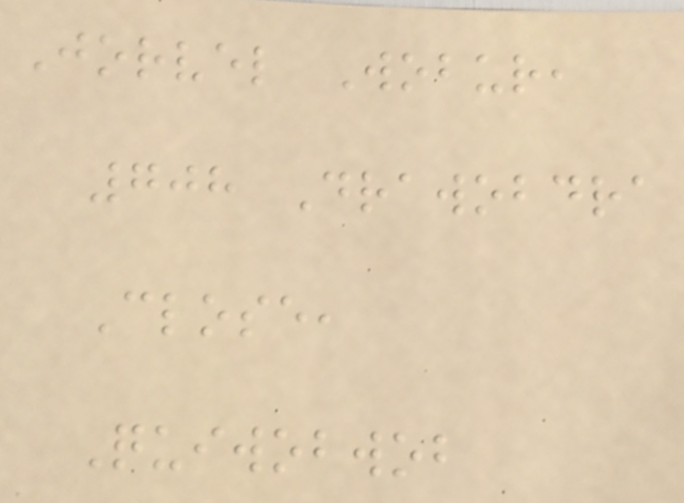Jorvel Wobur,
708 Drawobdra
Close,
Quiwobwob
